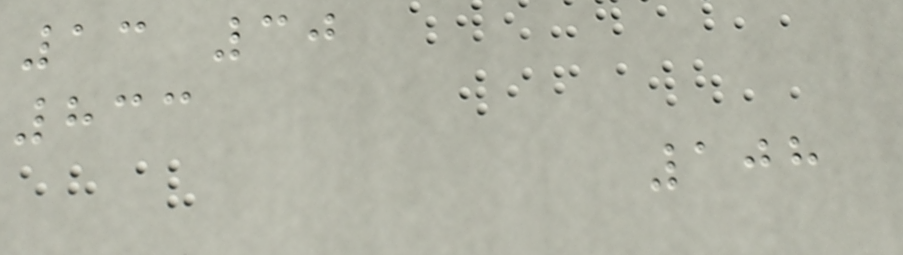13 30
833
108
